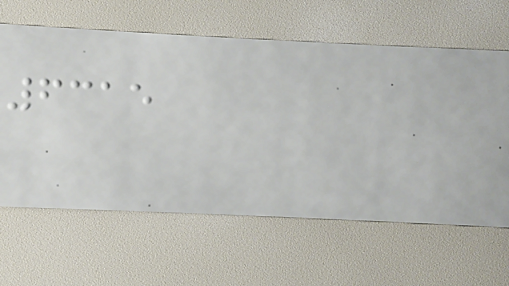6315
